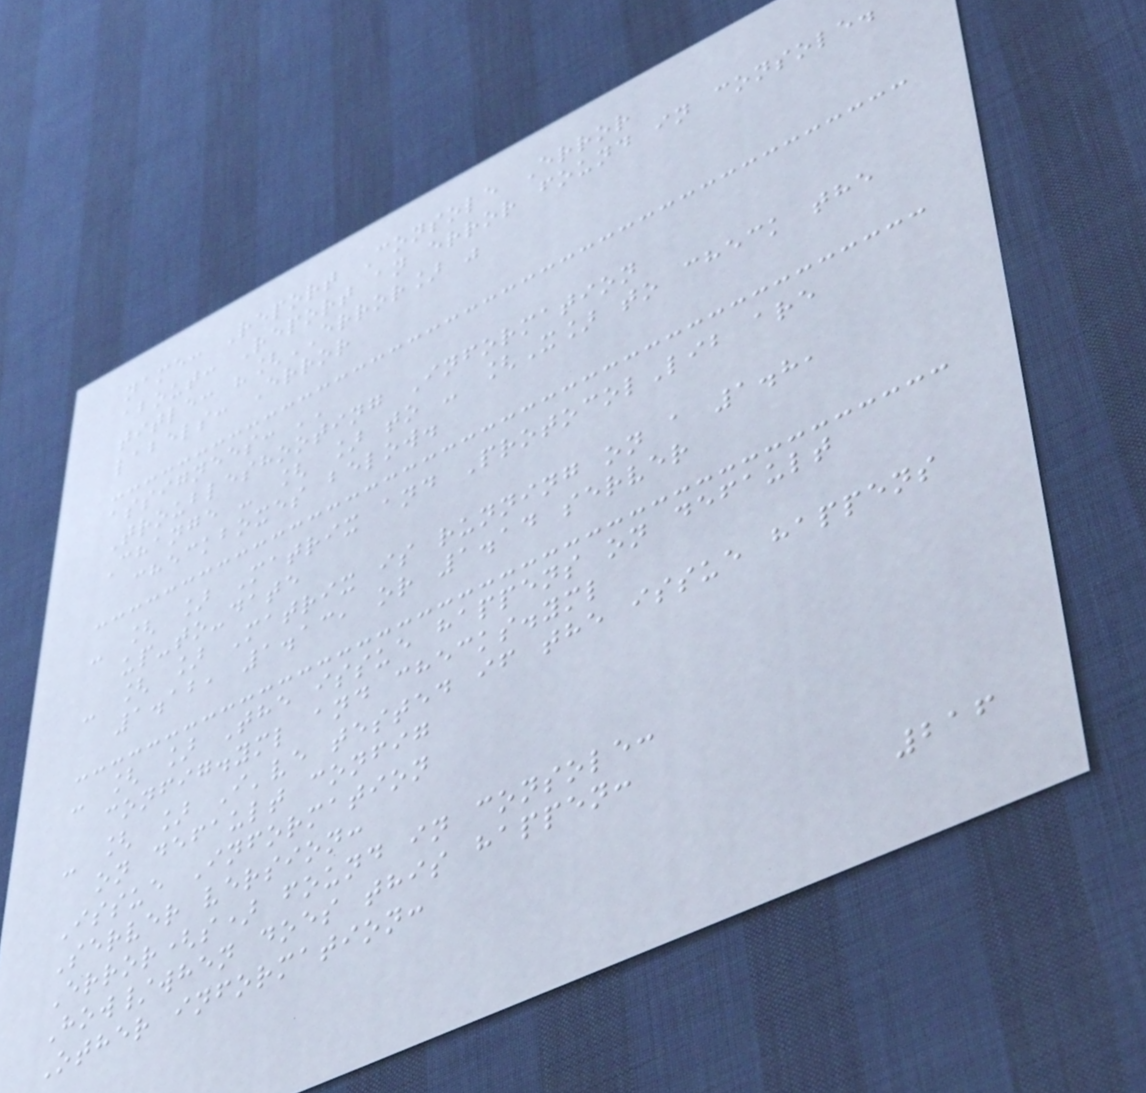name: Report Console Error
about: Report an error found in console.
title: "[ERROR] "
labels: Error
assignees: ''
Troubleshooting Information
Change - [ ] to - [X] to check the
checkboxes below.
- [ ] Matrix and ProtocolLib are
up-to-date
- [ ] Matrix is running on a 1.8,
1.12, 1.13, or 1.14 server
- [ ] The issue happens on default
config.yml and checks.yml
- [ ] I've tested if the issue happens
on default config
Issue Information
Server version:
Error(s) found in console:
How/when does this happen:
Other information:
216
